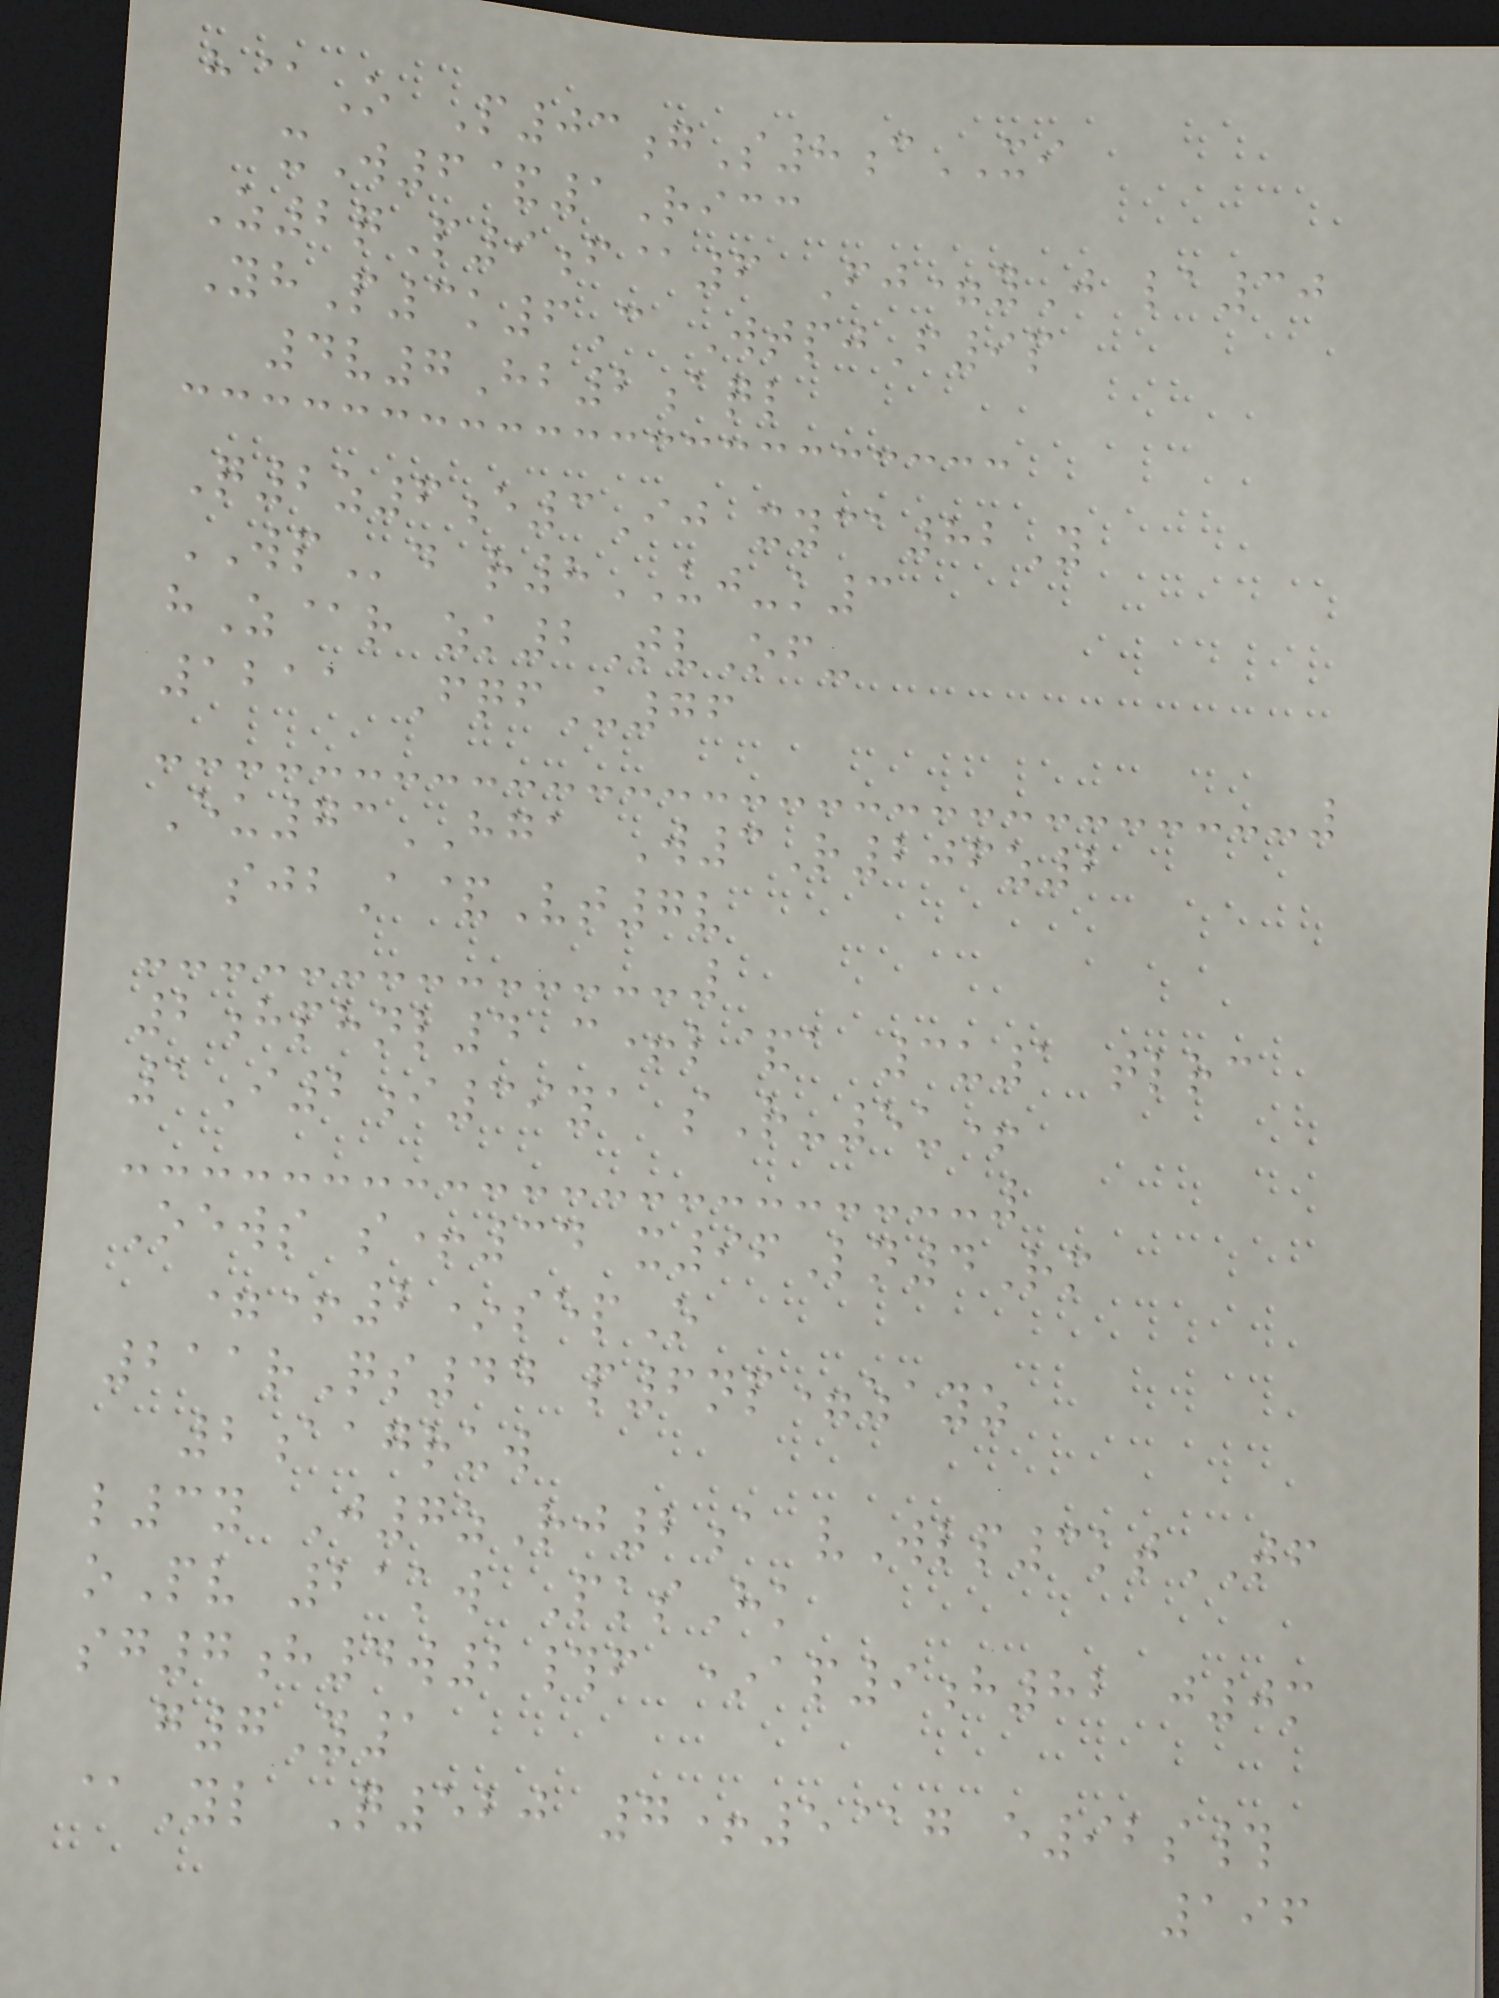h@O P03gS8cXI
xW6&1Ricc
Z2qP9f@6 Fj=yJ la30
YhP3k6C WtpjF9p
4v7Hb2aql
Q2z6e3Ij xyca82Y
WPd r8UJ-k3
hZ@r zk2TvOf-
1211 FqfU76
Eu73HGA W3R206z2
sjbA&Vt7v
2hphnl4 c+l&a 3u1 tlrc
1I2i39ya sR-5u+
Oews s+34 x96Ln4Rm
=+2*sepO
211rQs44 p6np=zayz
2aagruw
l3y J7zRj2a vWlp3ktTF
oPv 21kw PksHk
sg7h4w2#f *ap9h82 j0m
g7Y1
@Yl Q520 7+5@g e92s#
196
